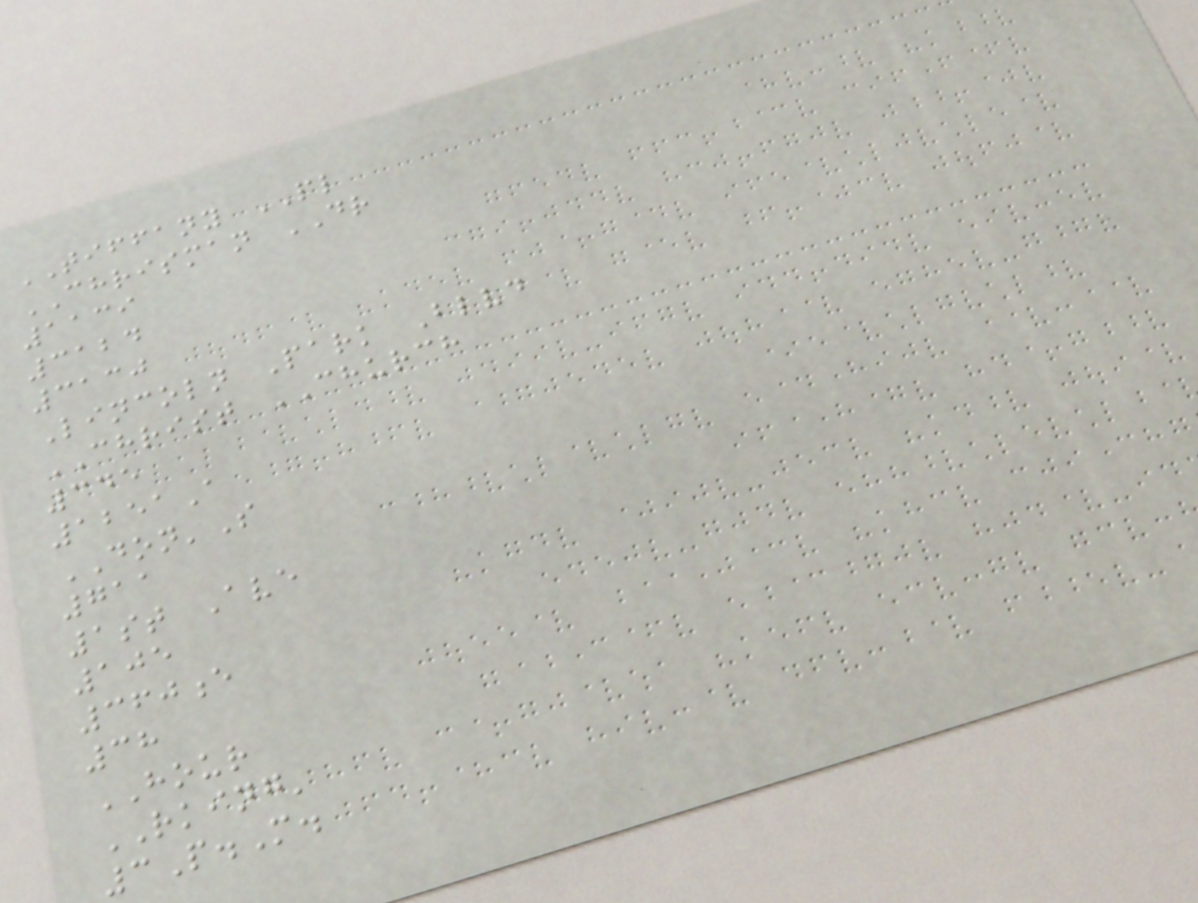TIFFANY PL
CHRISMAN DR
1139
3124
3130
Lincoln Park Blvd
CHRIST CHURCH
345
1251A
DON'S
711
1st Ave
105
360e
38
HOUR
RKING'
3P.M.
